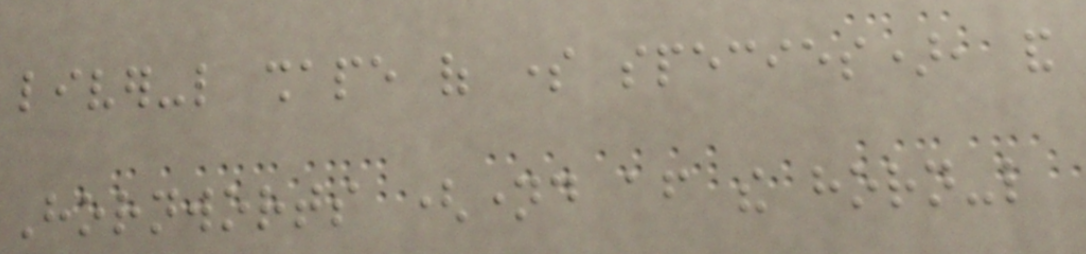liver-like shape of some species), and
Hornworts (named after the horn-like
